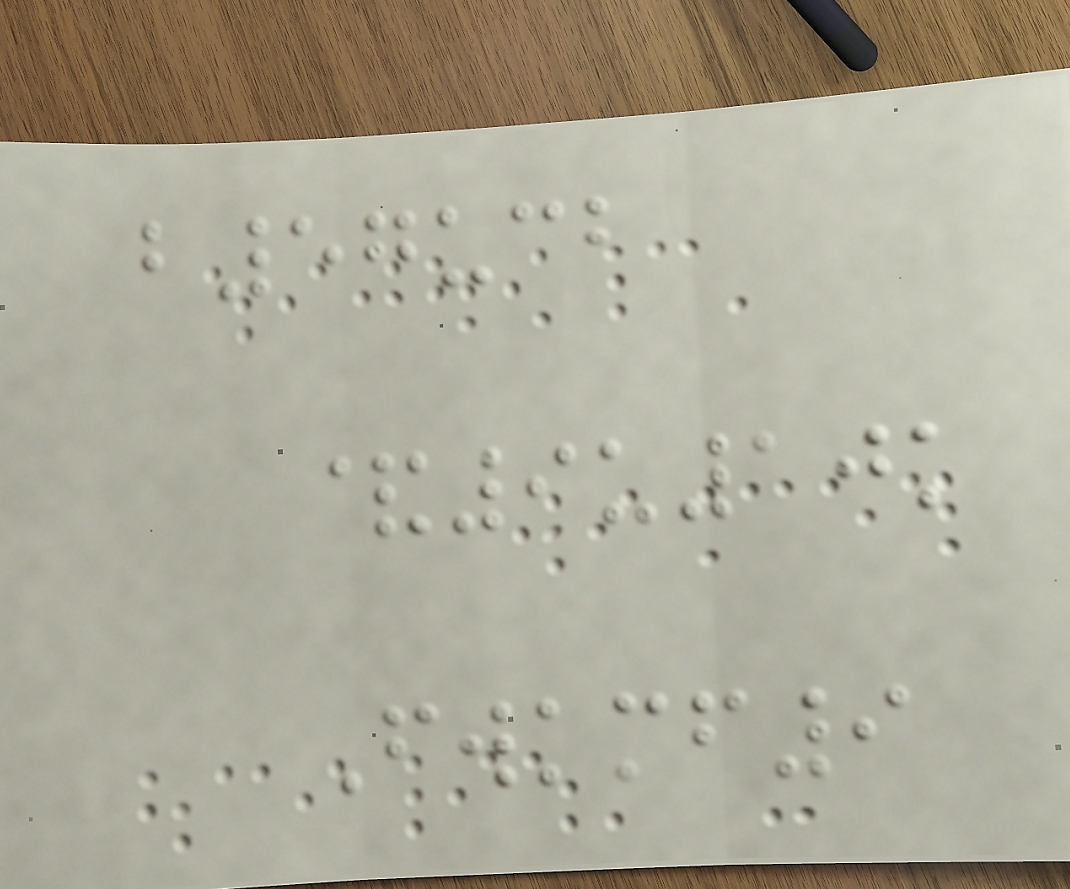b57ucb
&9u10k
Fwkmf9
